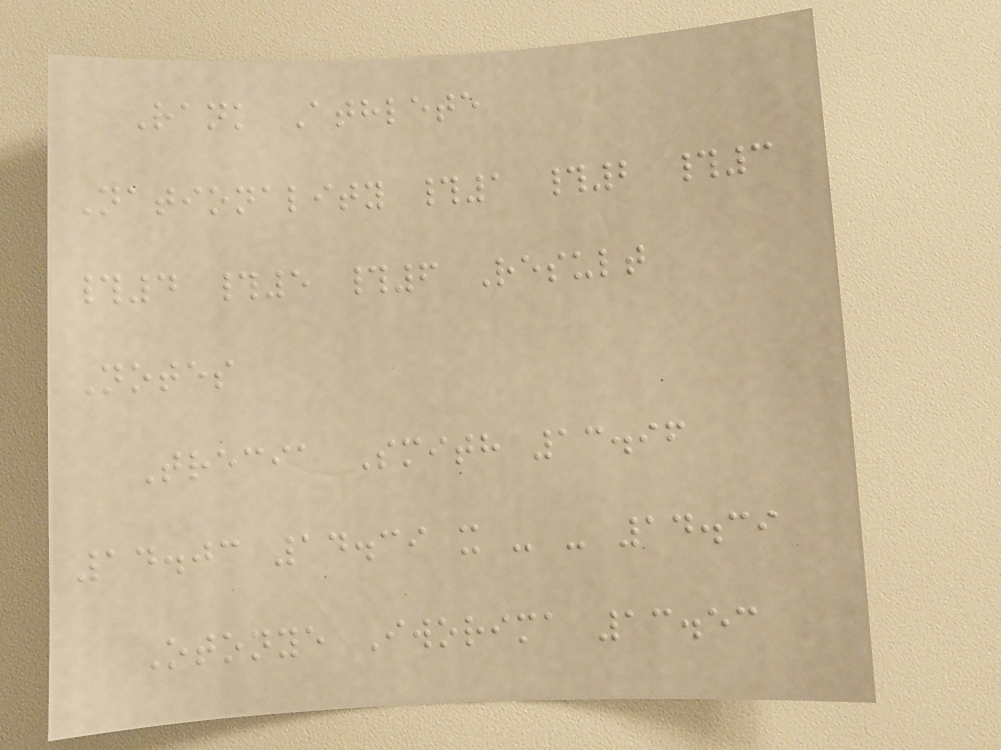Rank Athlete
Nationality #1 #2 #3
#4 #5 #6 Result
Notes
Trecia Smith 13.96
14.03 14.39 x - - 14.39
Otonye Iworima 13.53
